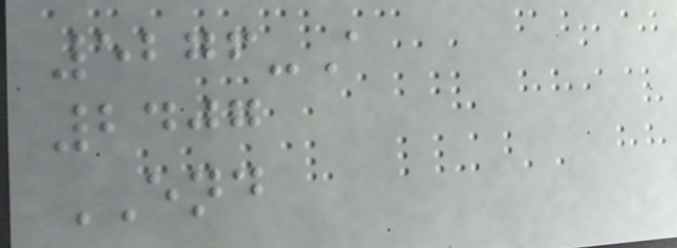5276-A
2407
END
